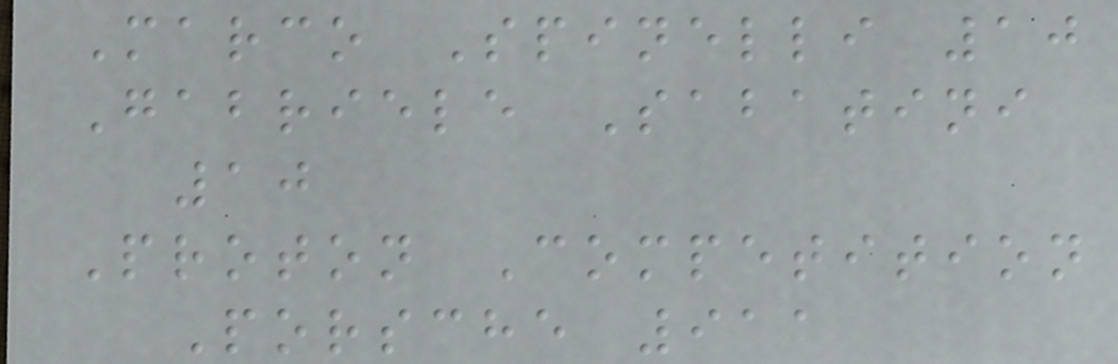Marco Spinelli 10
Gabriele Sabatini
10
Proton Competition
Porsche 911
